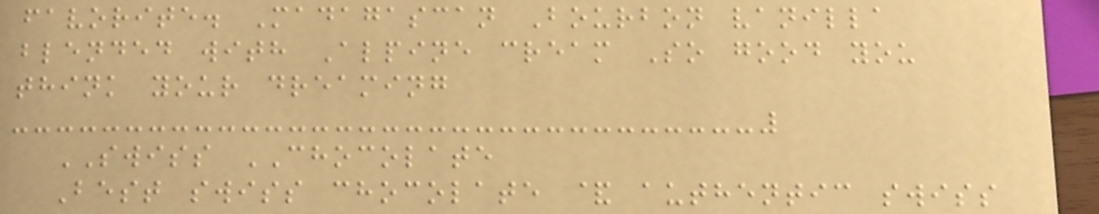favorite. Madagascan Bourbon vanilla
blended with Alpine cream So good you
think your dreaming
SWISS CHOCOLATE
Best swiss chocolate & authentic swiss
